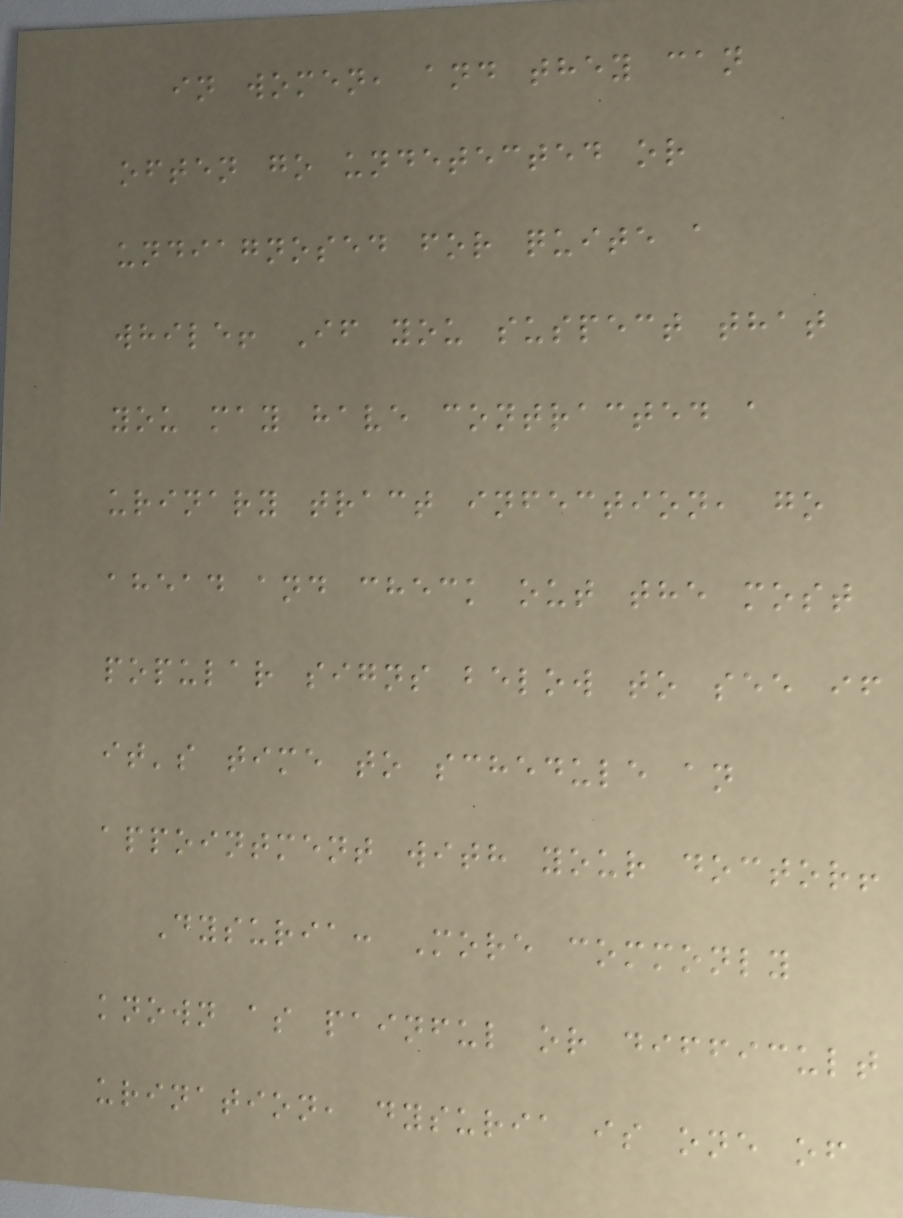in women, and they can
often go undetected or
undiagnosed for quite a
while! If you suspect that
you may have contracted a
urinary tract infection, go
ahead and check out the most
popular signs below to see if
it's time to schedule an
appointment with your doctor!
Dysuria: More commonly
known as painful or difficult
urination, dysuria is one of
